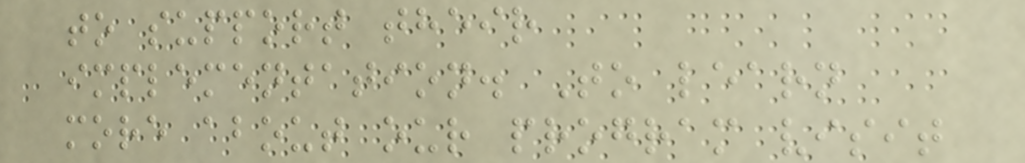to support their
implementation. To learn
more about our program visit
